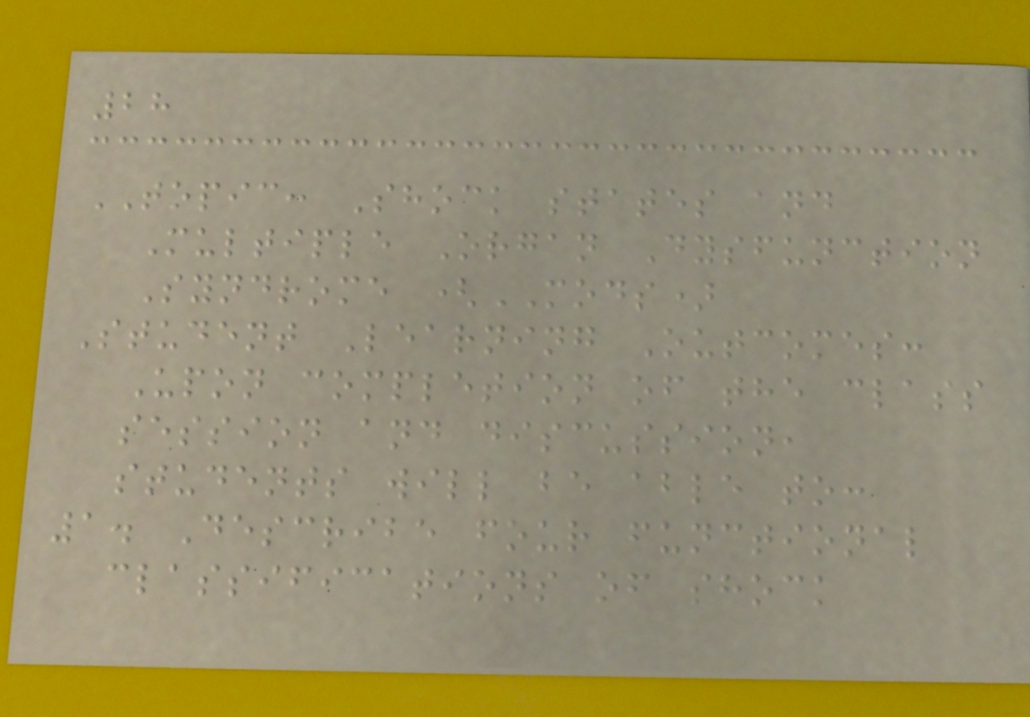28
TOPIC: Shock states and
Multiple Organ Dysfunction
Syndrome (MODS)
Student Learning Outcomes:
Upon completion of the class
session and discussion,
students will be able to:
1. Describe four functional
classifications of shock
